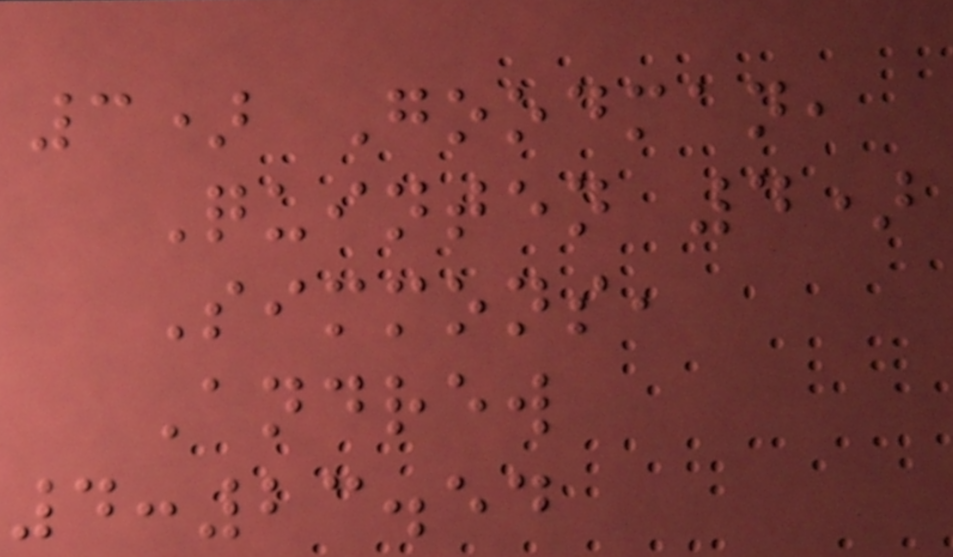3) Goodman,
Quinten 4)
Simmons,
Andrew
4:23.54
